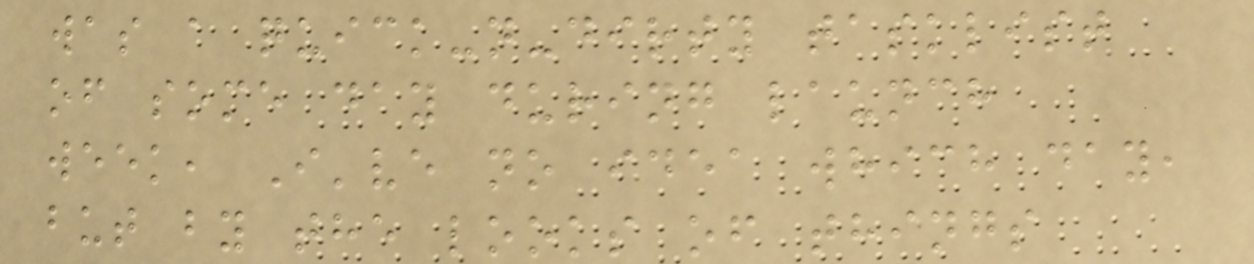was a quick-n-dirty tasklist
of some day during launch
week, I've no idea which day,
but by the looks of things
